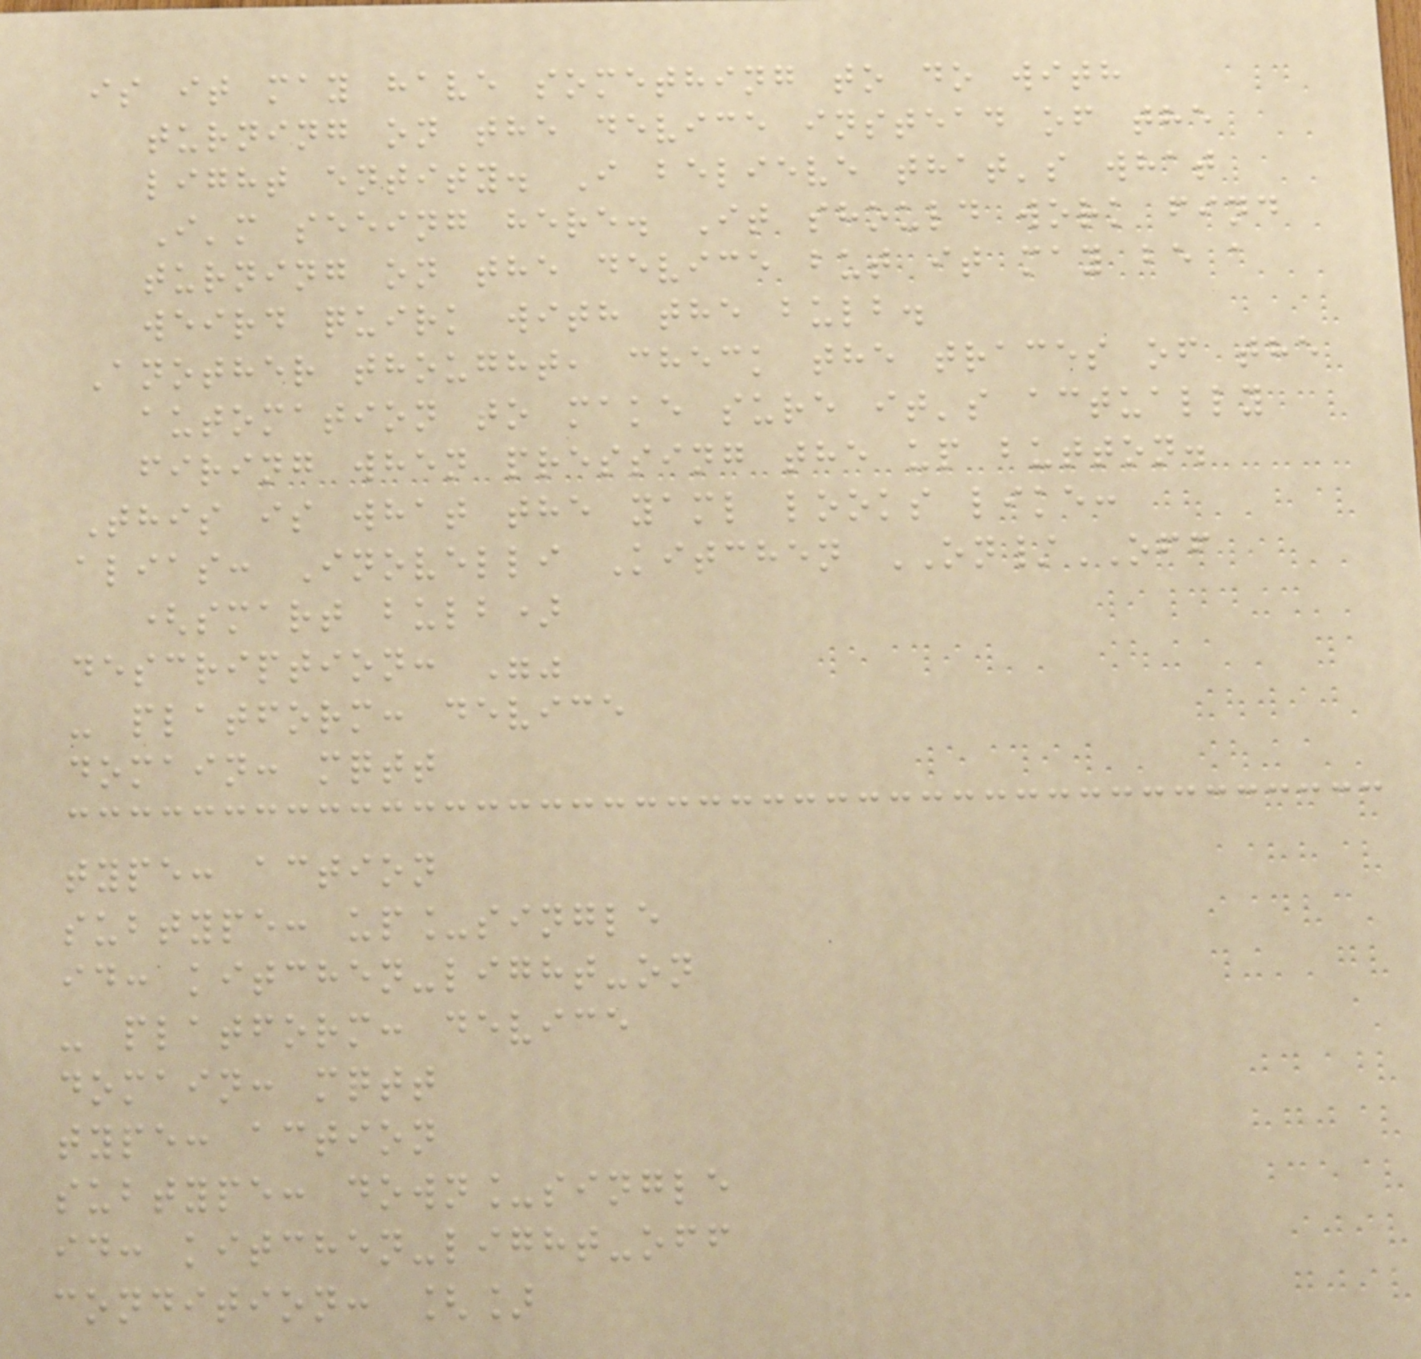is it may have something to do with
turning on the device instead of the
light entity. I believe that's what
I'm seeing here. It should work find
turning on the device but it may be a
weird quirk with the bulb.
Another thought, check the traces of the
automation to make sure it's actually
firing when pressing the up button.
This is what the yaml looks like:
alias: Inovelli Kitchen ON/OFF
(smart bulb)
description: ""
- platform: device
domain: mqtt
type: action
subtype: up_single
id: kitchen-light-on
- platform: device
domain: mqtt
type: action
subtype: down_single
id: kitchen-light-off
condition: []
